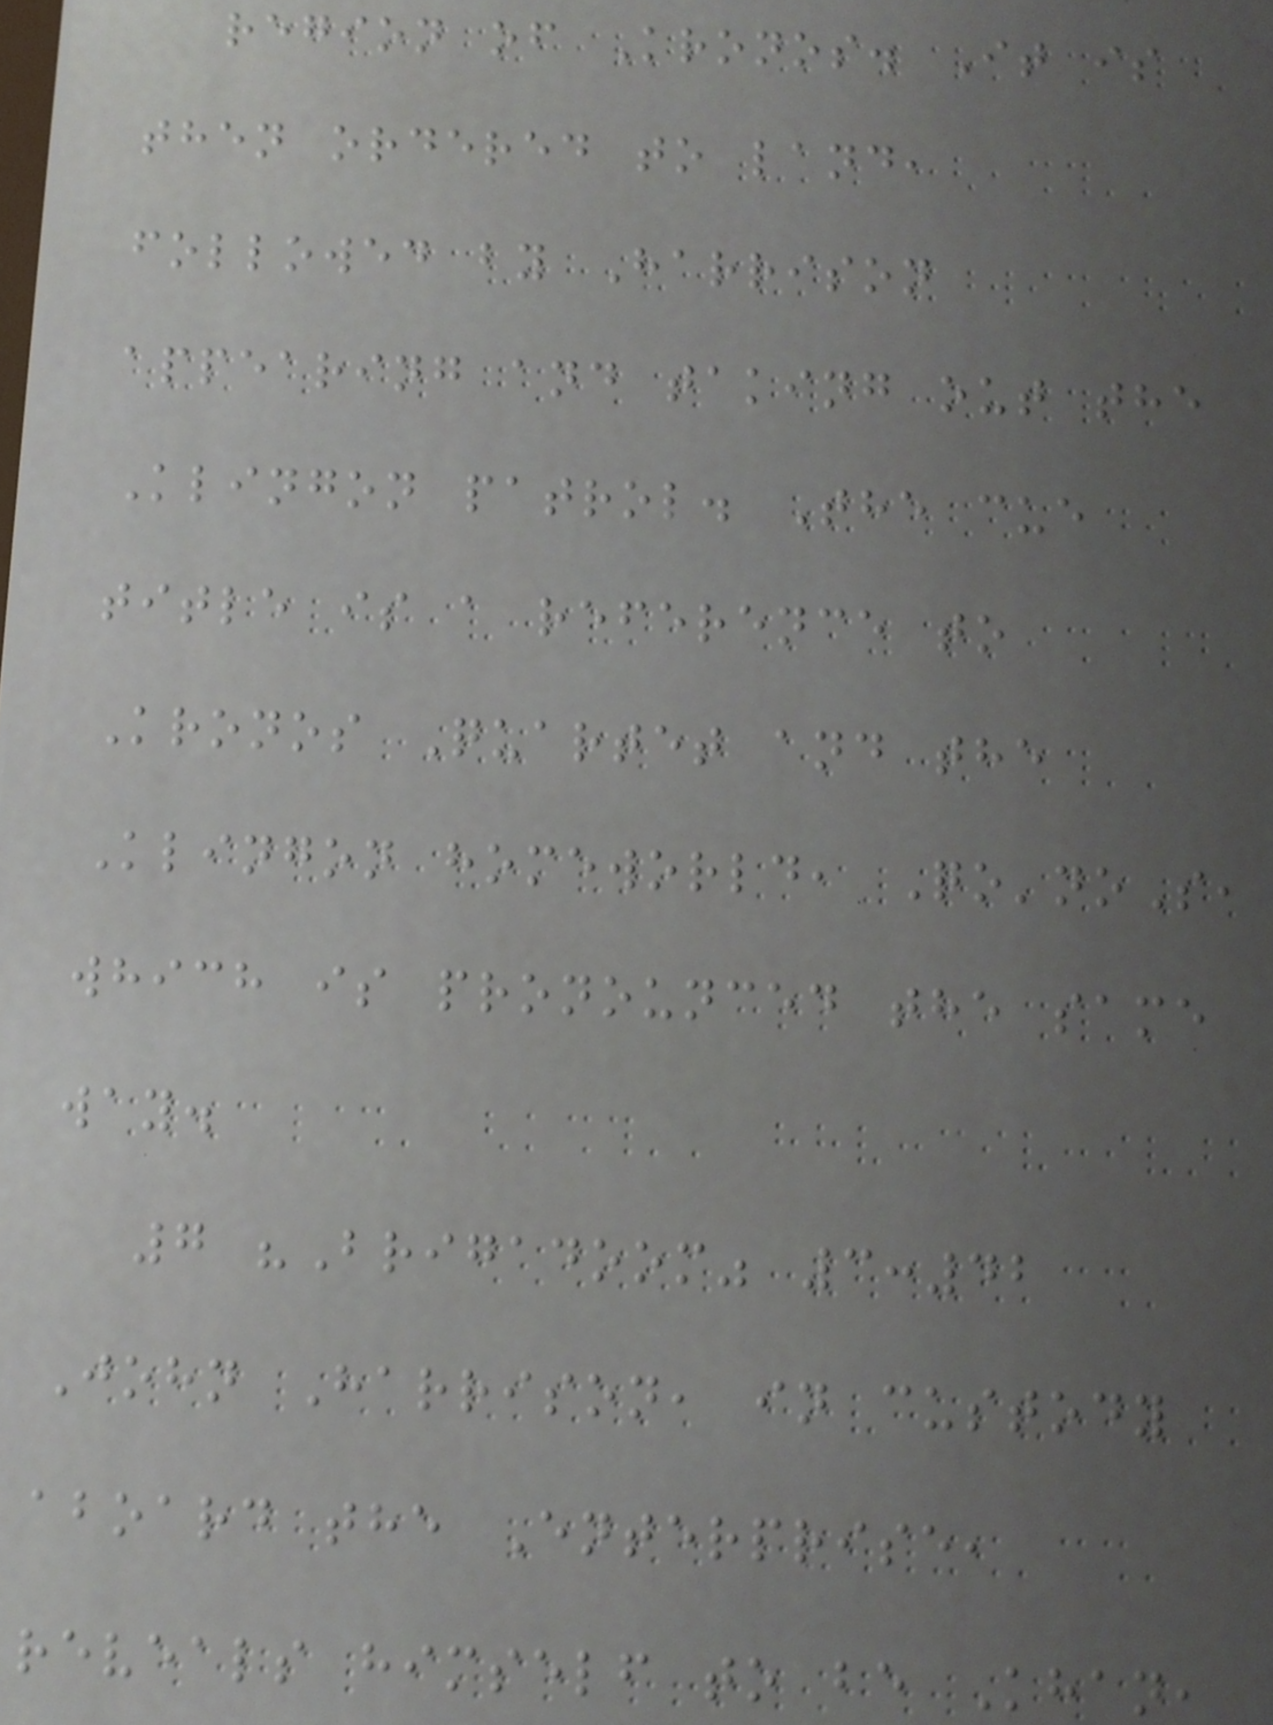region of Kronos. It is
then ordered to land,
followed by Harrison
appearing and taking out the
Klingon patrol. The cue
title is a reference to
Kronos Quartet and the
Klingon homeworld, Qo'noS,
which is pronounced the same
way.
7 "Brigadoom" 3:42
John Harrison, in custody
aboard the Enterprise,
reveals himself to be Khan,
